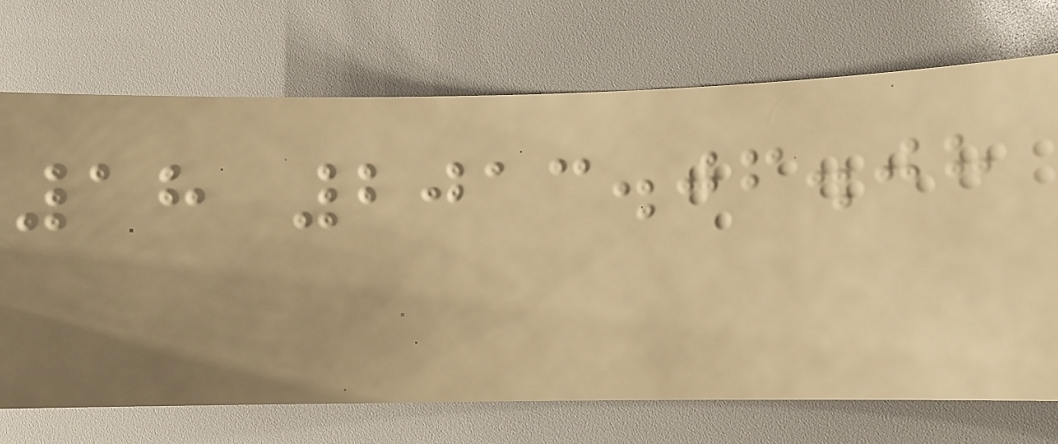18 2013.06.08
